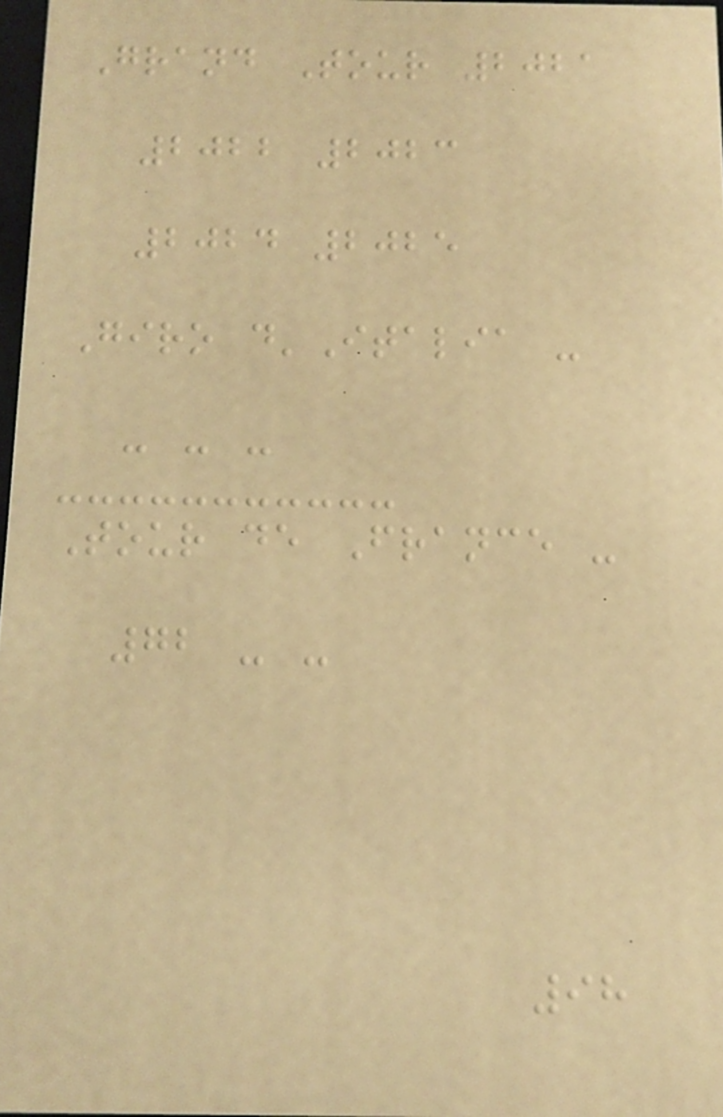Grand Tour 2021
2022 2023
2024 2025
Giro d'Italia -
- - -
Tour de France -
72 - -
98
